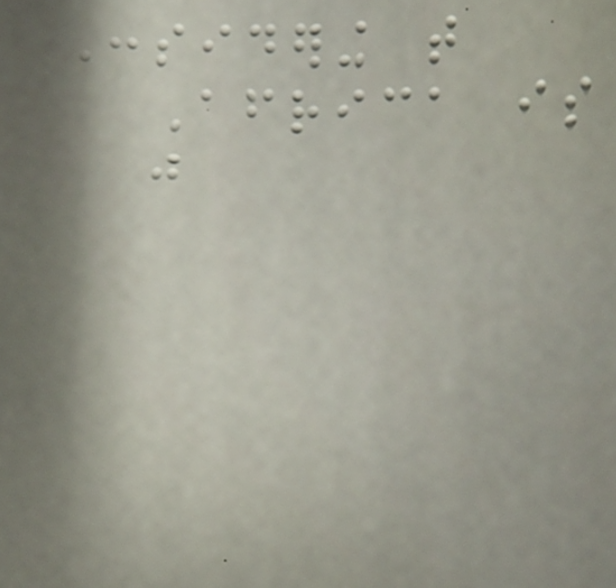Considering that
Africa is
just
